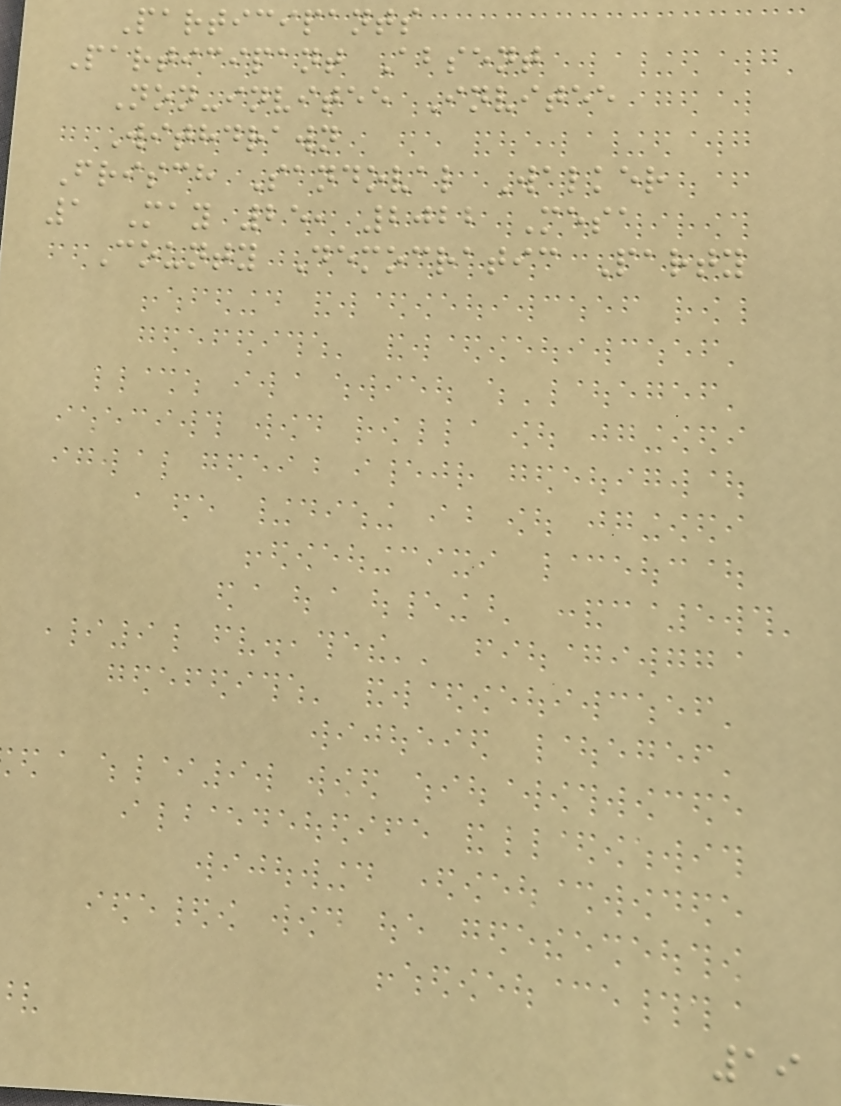Participants
Participant Absent
Non-invitee Invitee
Withdrawn
Frisch Sandoval Walker
1 May 25, 2022 Mesa
County Democratic Party
19
